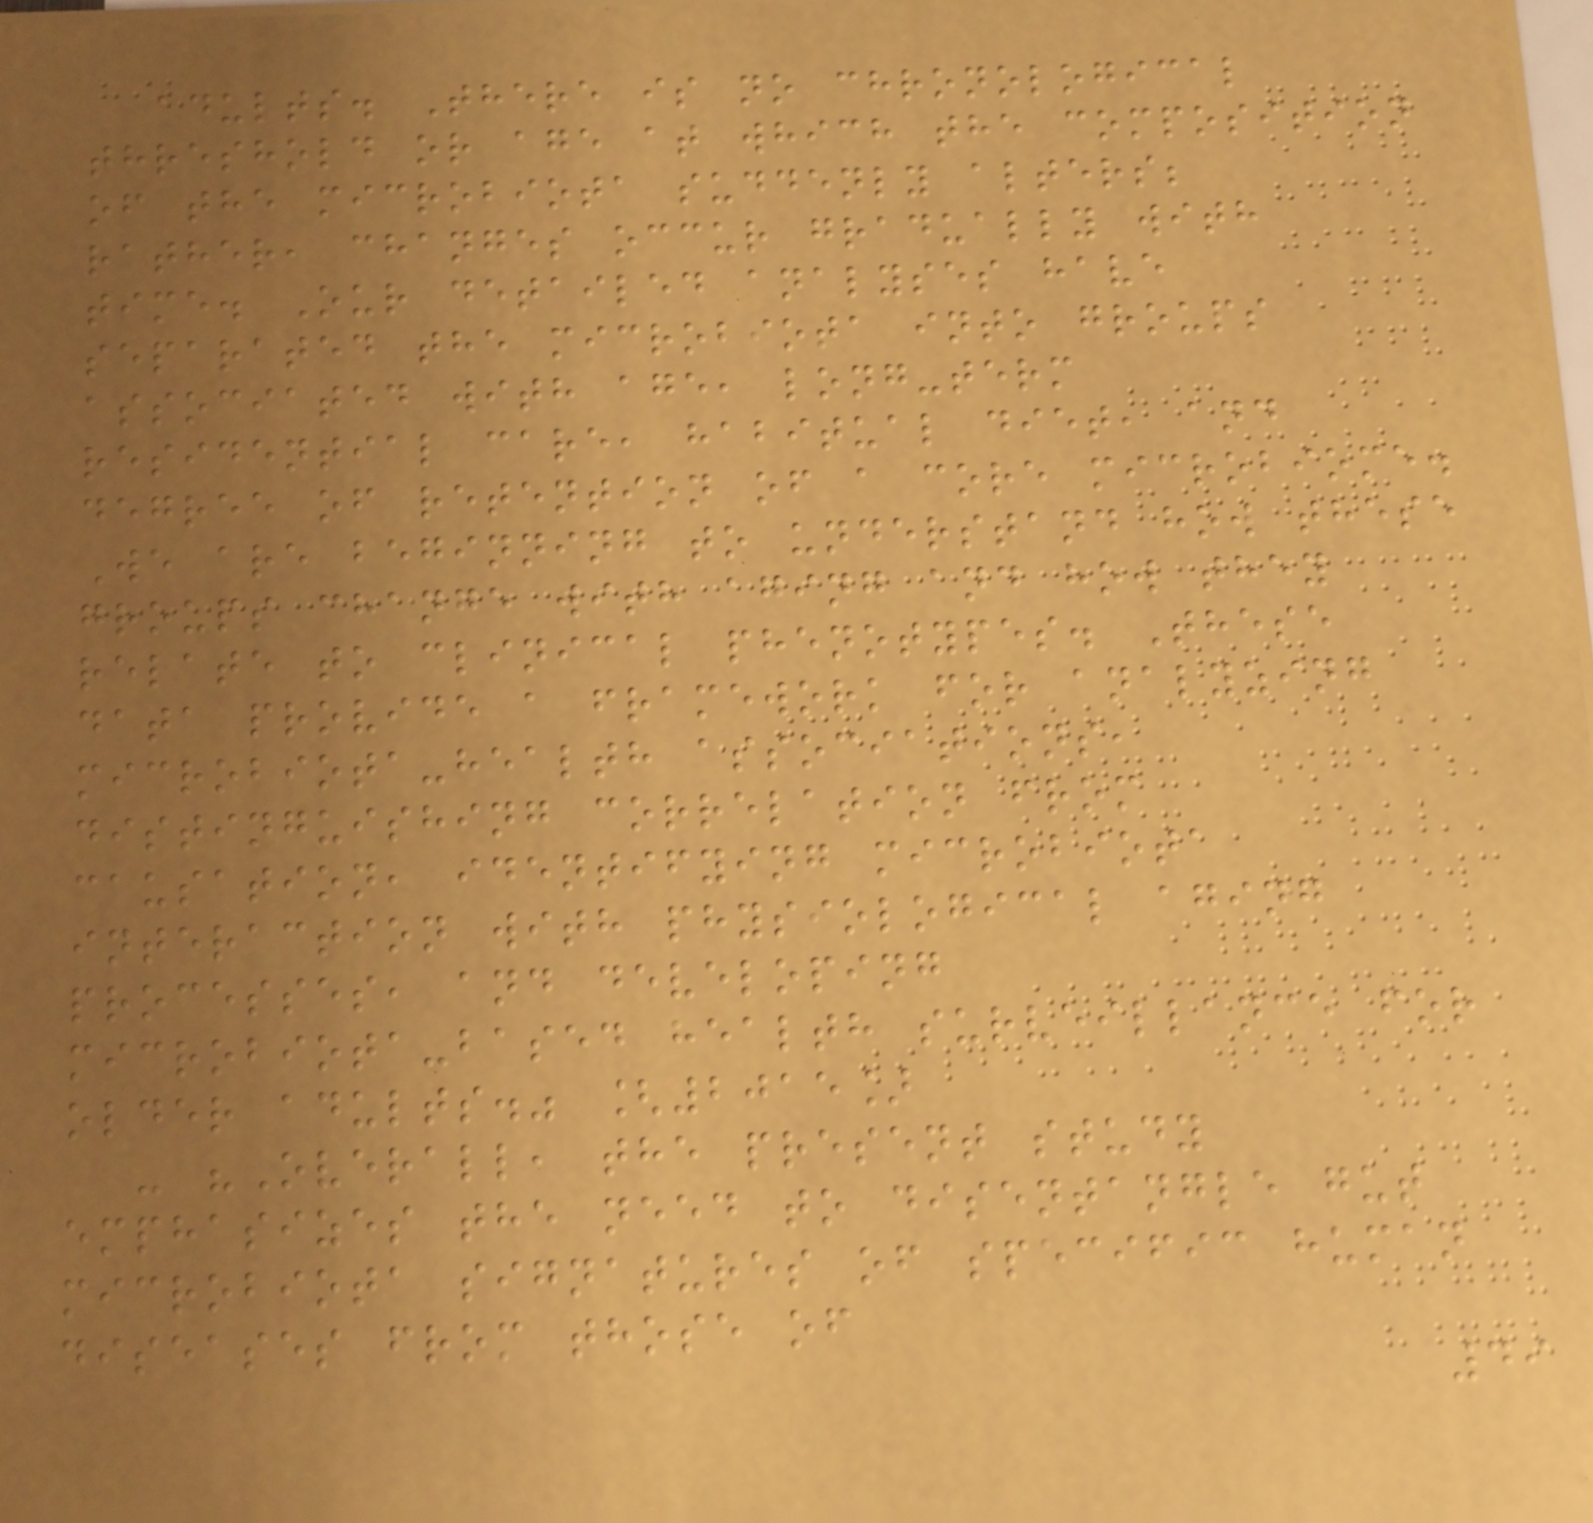adults. There is no chronological
threshold or age at which the composition
of the microbiota suddenly alters;
rather, changes occur gradually with
time. Our detailed analyses have
separated the microbiota into groups
associated with age, long-term
residential care, habitual diet, and
degree of retention of a core microbiome.
We are beginning to understand how these
groups change with aging and how they
relate to clinical phenotypes. These
data provide a framework for analyzing
microbiota-health associations,
distinguishing correlation from
causation, identifying microbiota
interaction with physiological aging
processes, and developing
microbiota-based health surveillance for
older adults." [2015]
- "Overall, the present study
emphasizes the need to disentangle gut
microbiota signatures of specific human
diseases from those of
49
